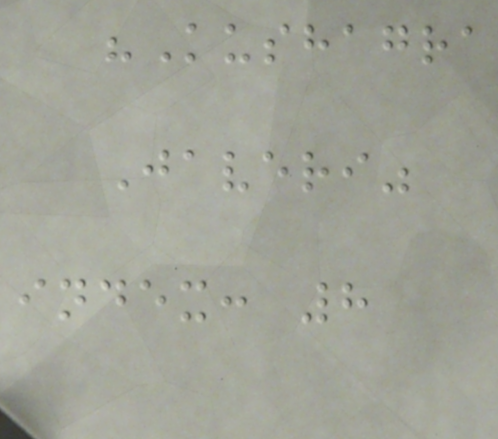"Kushagra
Javeri"
index: 8
